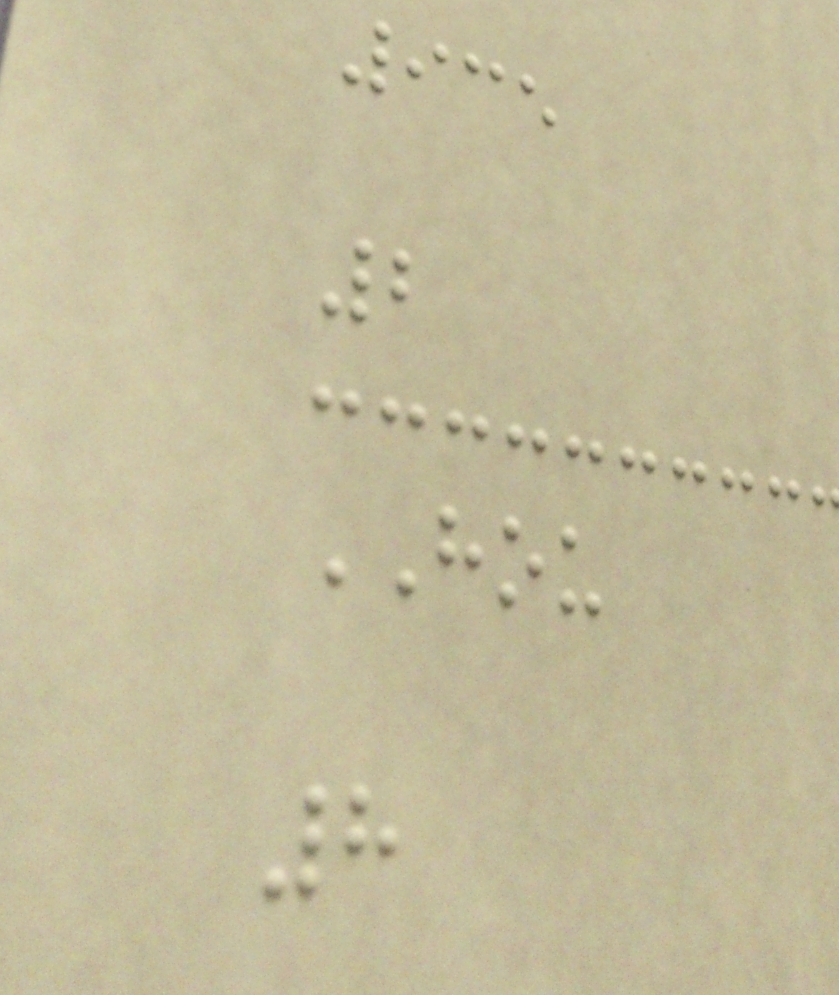935
2
HOU
8
